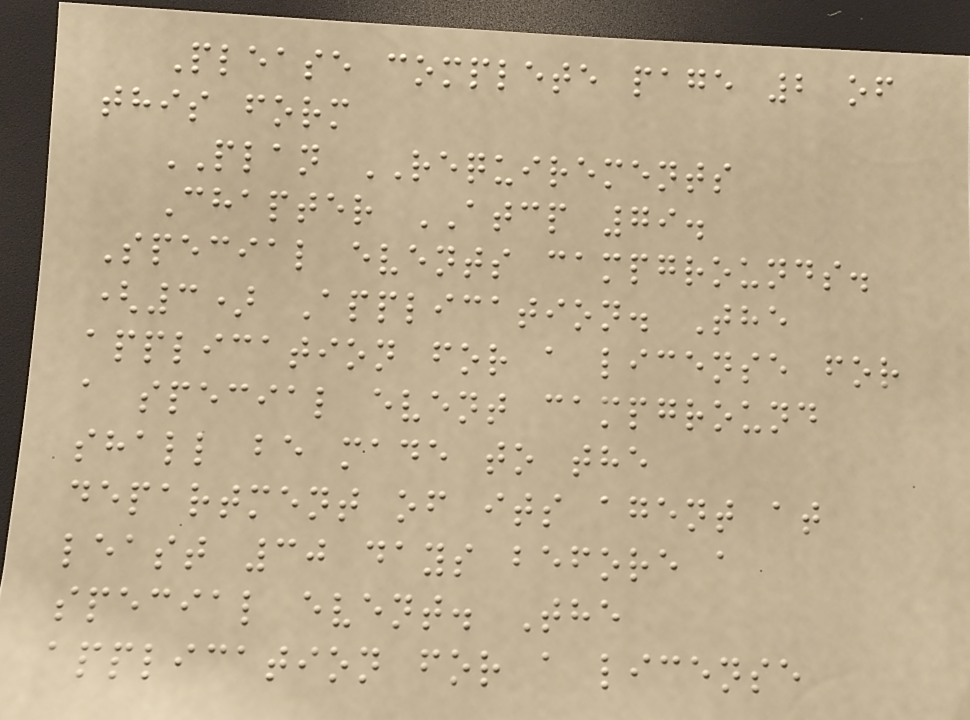Please complete page 2 of
this form
PLAN REQUIREMENTS
Chapter ATCP 79.
Special events campgrounds.
(3) Application. The
application for a license for
a special event campground
shall be made to the
department of its agent at
least 30 days before a
special event. The
application for a license
